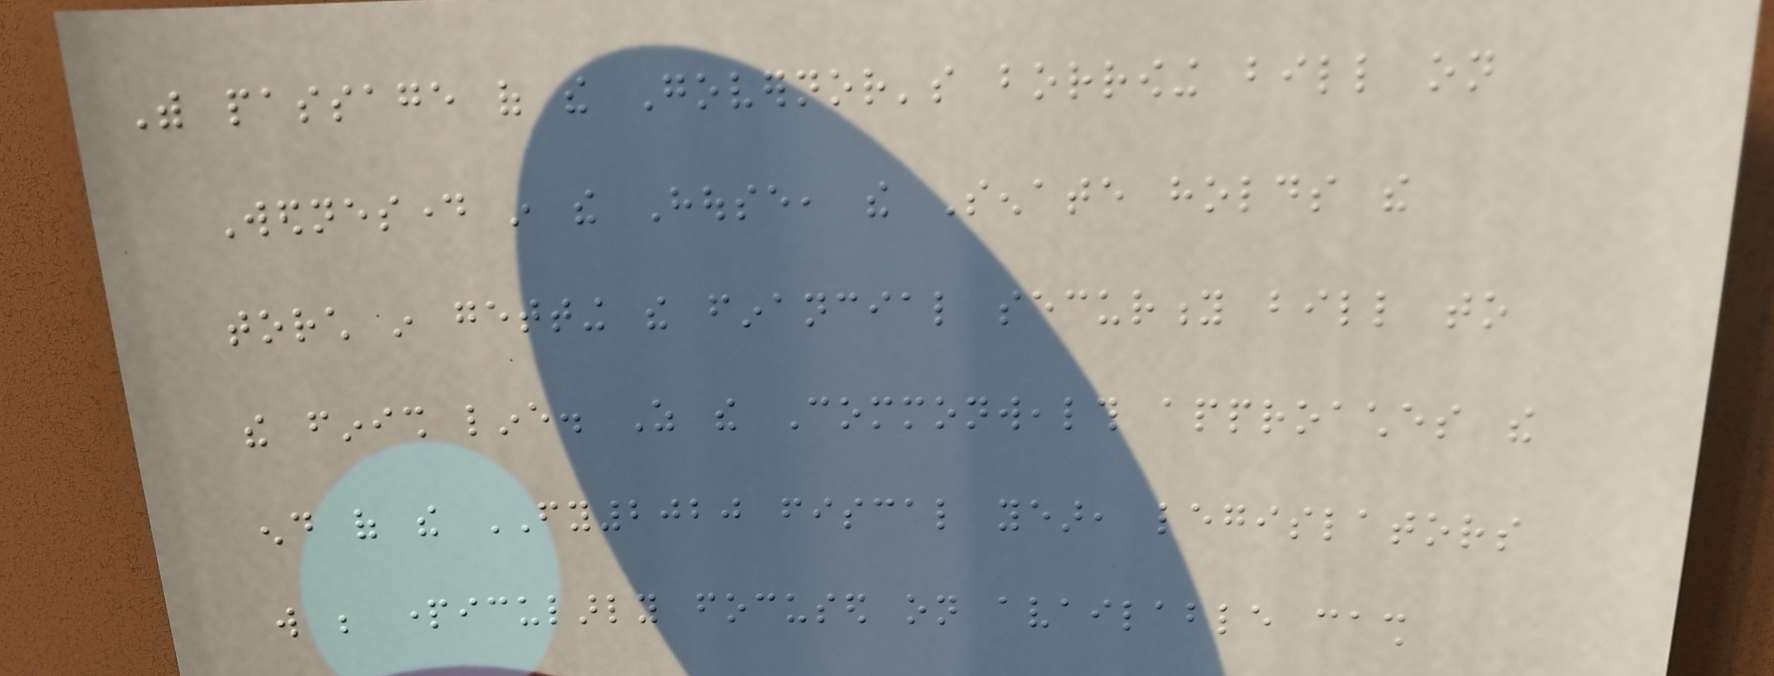With passage of the Governor's borrowing bill on
Wednesday in the House, the Senate holds the
torch in getting the financial security bill to
the finish line. As the Commonwealth approaches the
end of the FY2020 fiscal year, legislators
will be particularly focused on available cash
